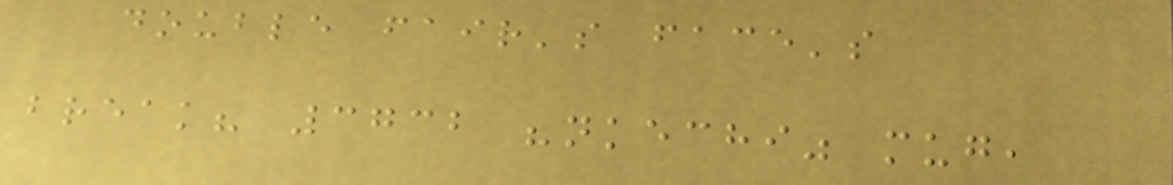double fair's face's
break? 3732 "nkechi" mug,
